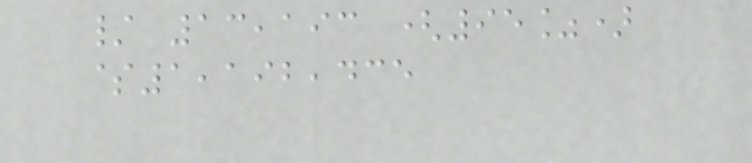/ 13,193 (95%)
$1,192,435
